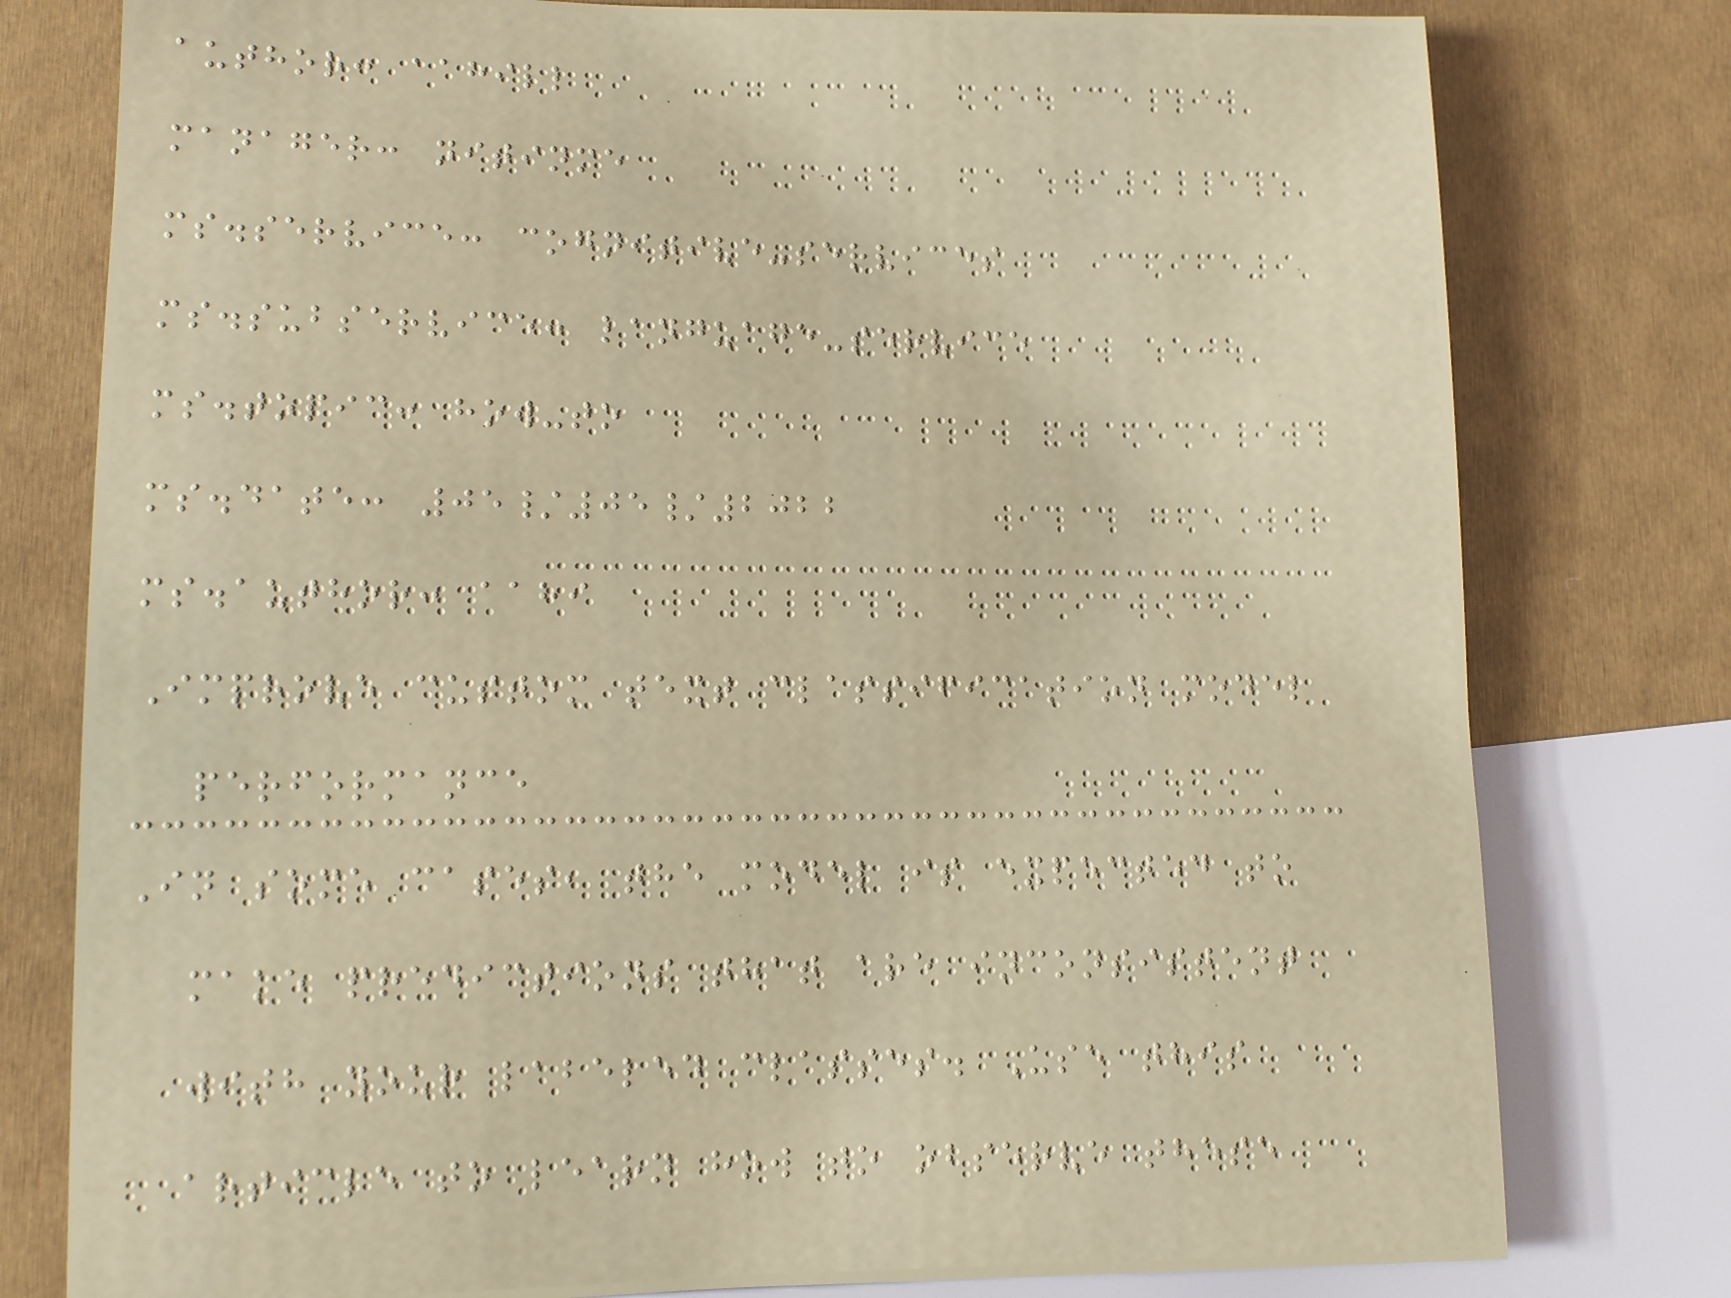author: aahill
manager: nitinme
ms.service: cognitive-services
ms.subservice: language-service
ms.topic: how-to
ms.date: 05/05/2022
ms.author: aahi
Improve custom text classification model
performance
In some cases, the model is expected to
make predictions that are inconsistent
with your labeled classes. Use this
article to learn how to observe these
